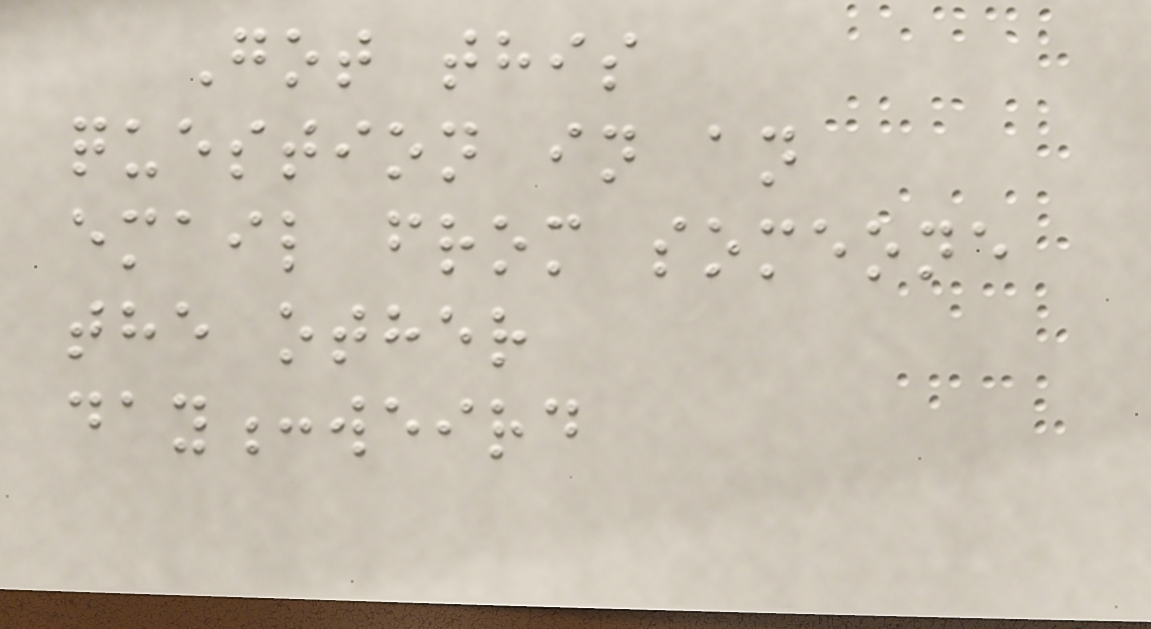Got this
question in an
email from someone
the other
day:weird
